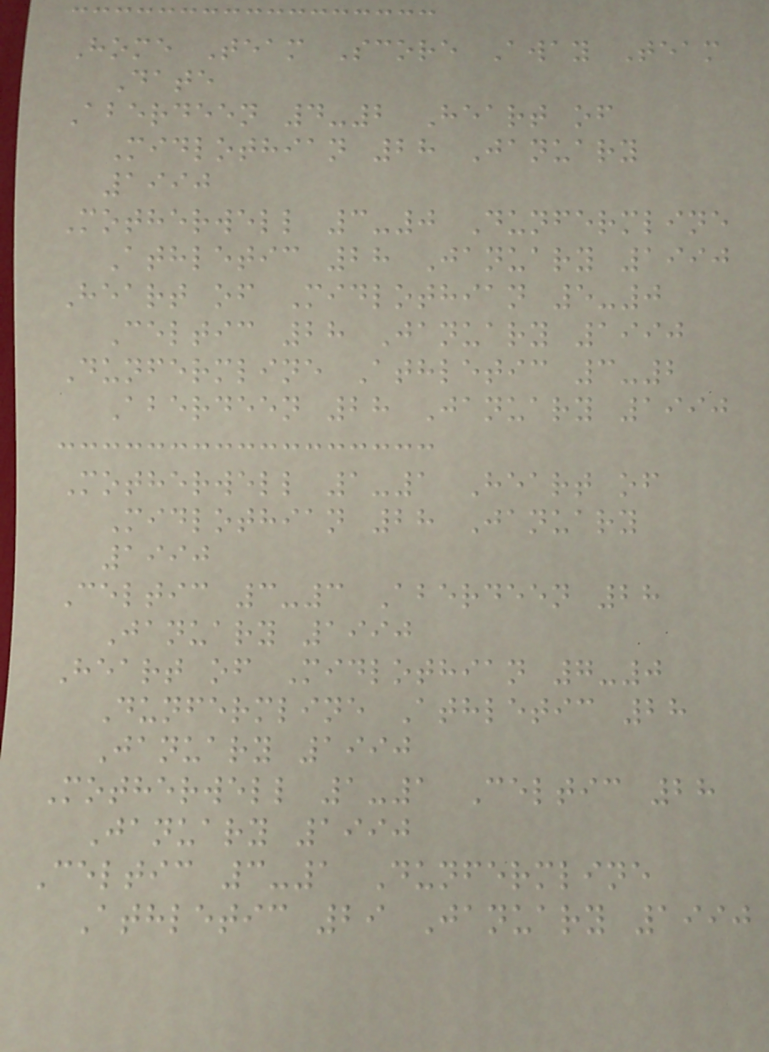Home Team Score Away Team
Date
Aberdeen 4-2 Heart of
Midlothian 28 January
1990
Motherwell 3-0 Dunfermline
Athletic 28 January 1990
Heart of Midlothian 5-0
Celtic 28 January 1990
Dunfermline Athletic 3-2
Aberdeen 28 January 1990
Motherwell 1-1 Heart of
Midlothian 28 January
1990
Celtic 3-3 Aberdeen 28
January 1990
Heart of Midlothian 7-0
Dunfermline Athletic 28
January 1990
Motherwell 1-1 Celtic 28
January 1990
Celtic 3-1 Dunfermline
Athletic 29 January 1990
